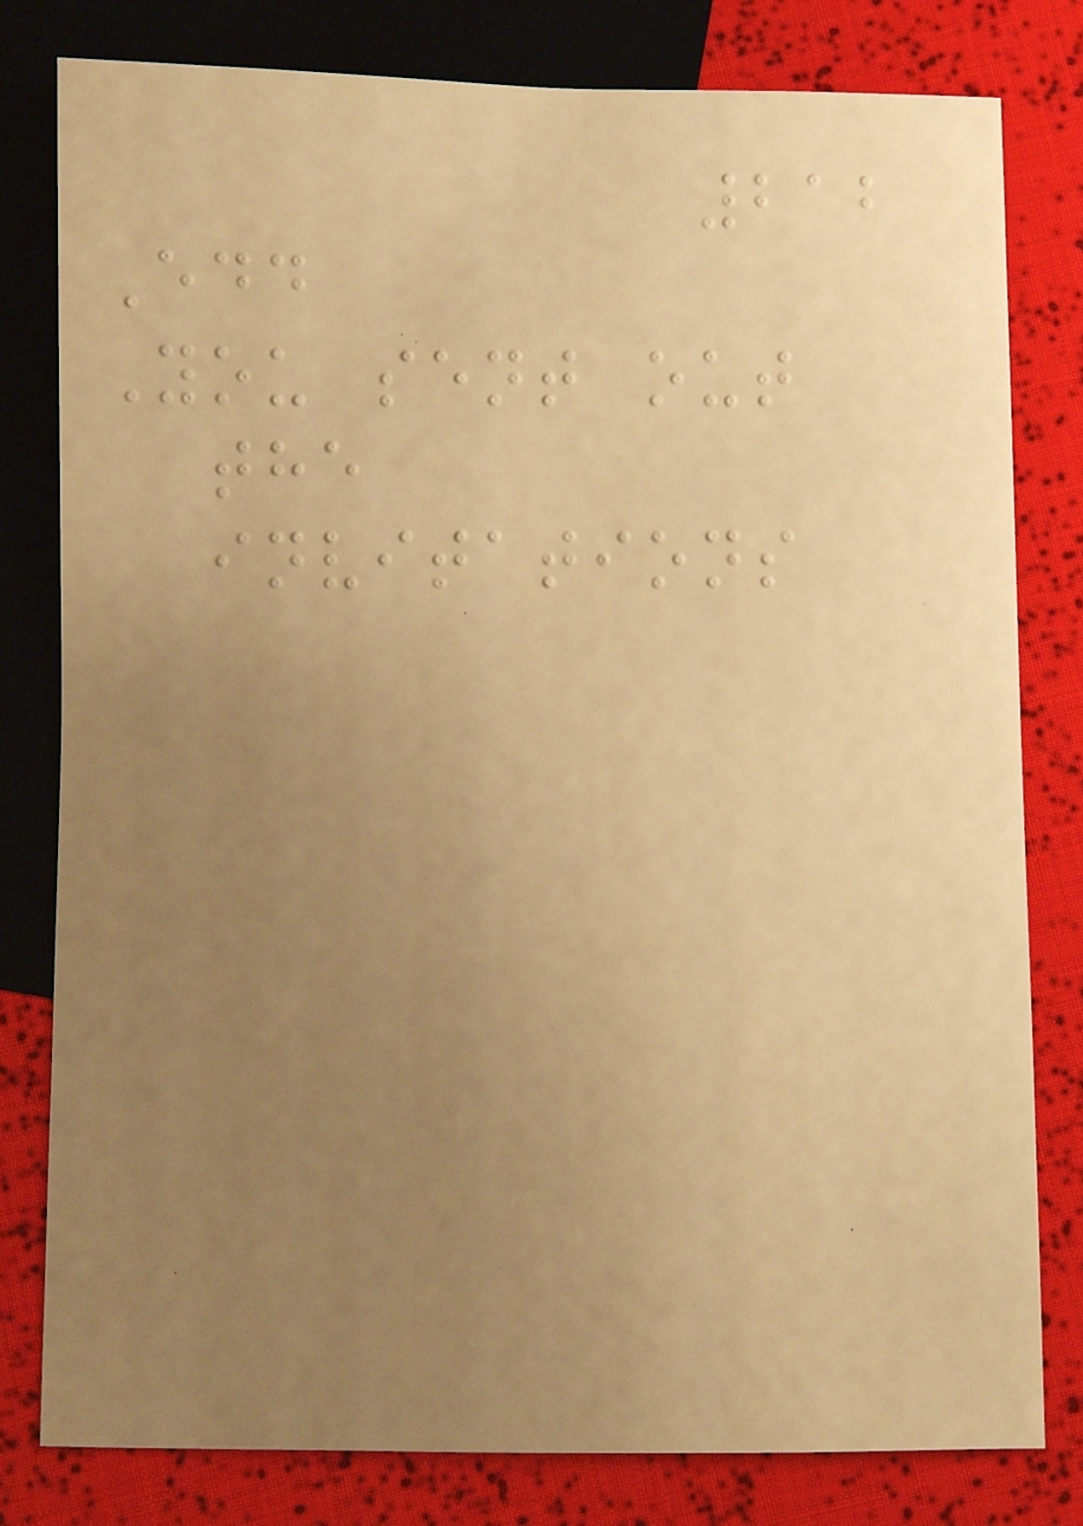212
Edd
You sent out
the
invitations
